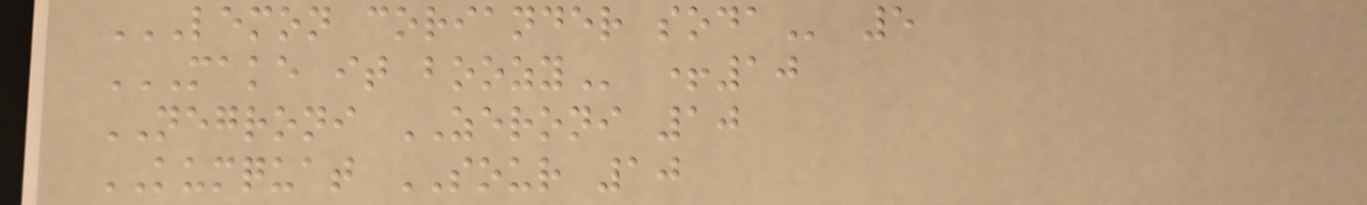LEMON CORIANDER SODA 5
MAKE IT BOOZY +10
NEGRONI ZERONI 10
KUMQUAT SOUR 10
